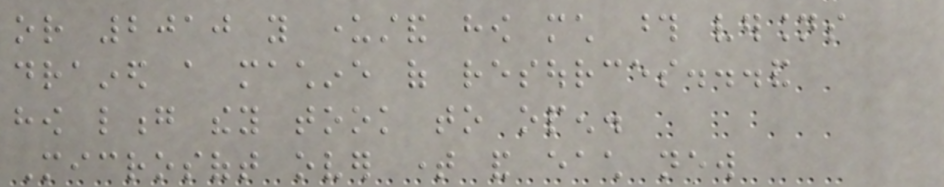or 2010 you understand how much those versions
drained a machine of resources...and
how long they took to open.
Microsoft over time and each new
